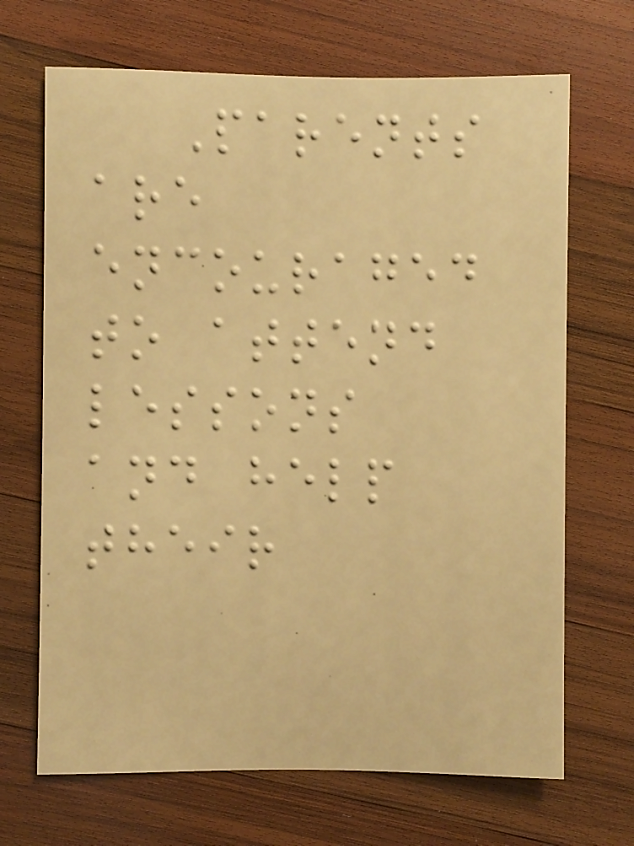Parents
are
encouraged
to attend
lessons
and help
their
